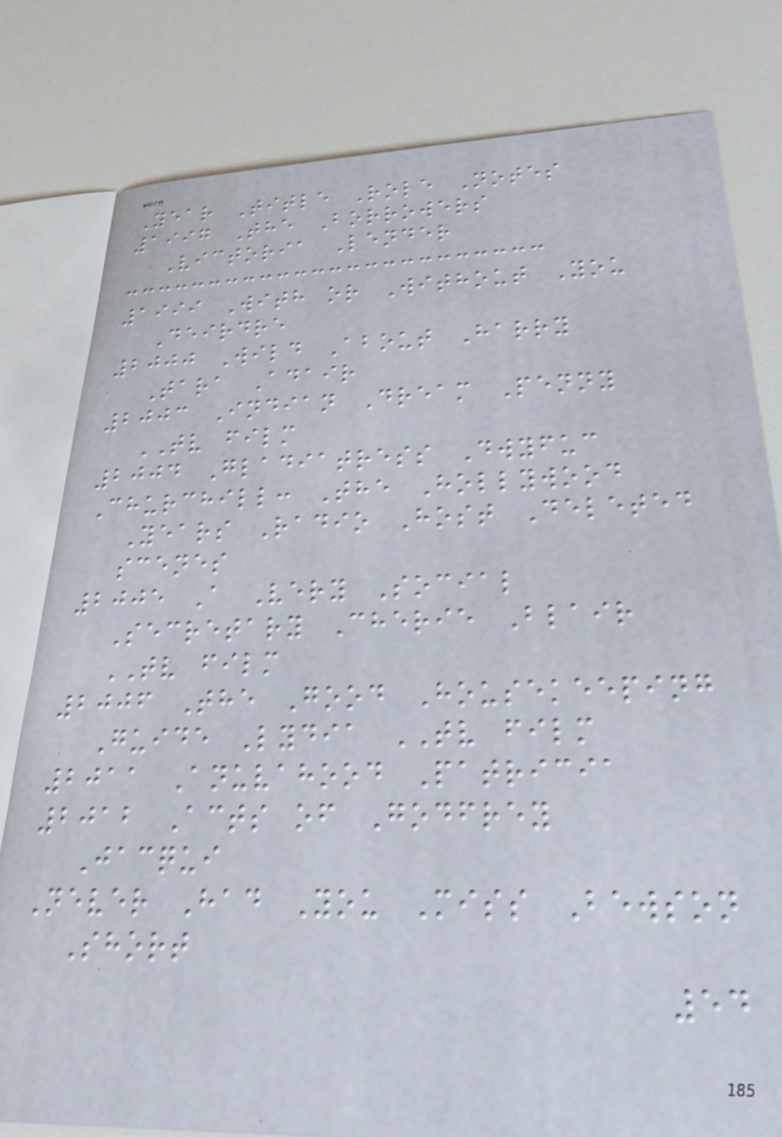Year Title Role Notes
1997 The Borrowers
Victoria Lender
1999 With or Without You
Deirdre
2000 Wild About Harry
Tara Adair
2003 Indian Dream Penny
TV film
2004 Gladiatress Dwyfuc
Churchill: The Hollywood
Years Radio Host Deleted
scenes
2005 A Very Social
Secretary Cherie Blair
TV film
2006 The Good Housekeeping
Guide Lydia TV film
2011 Anuvahood Patricia
2012 Acts of Godfrey
Jacqui
Never Had You Miss Bewson
Short
54
